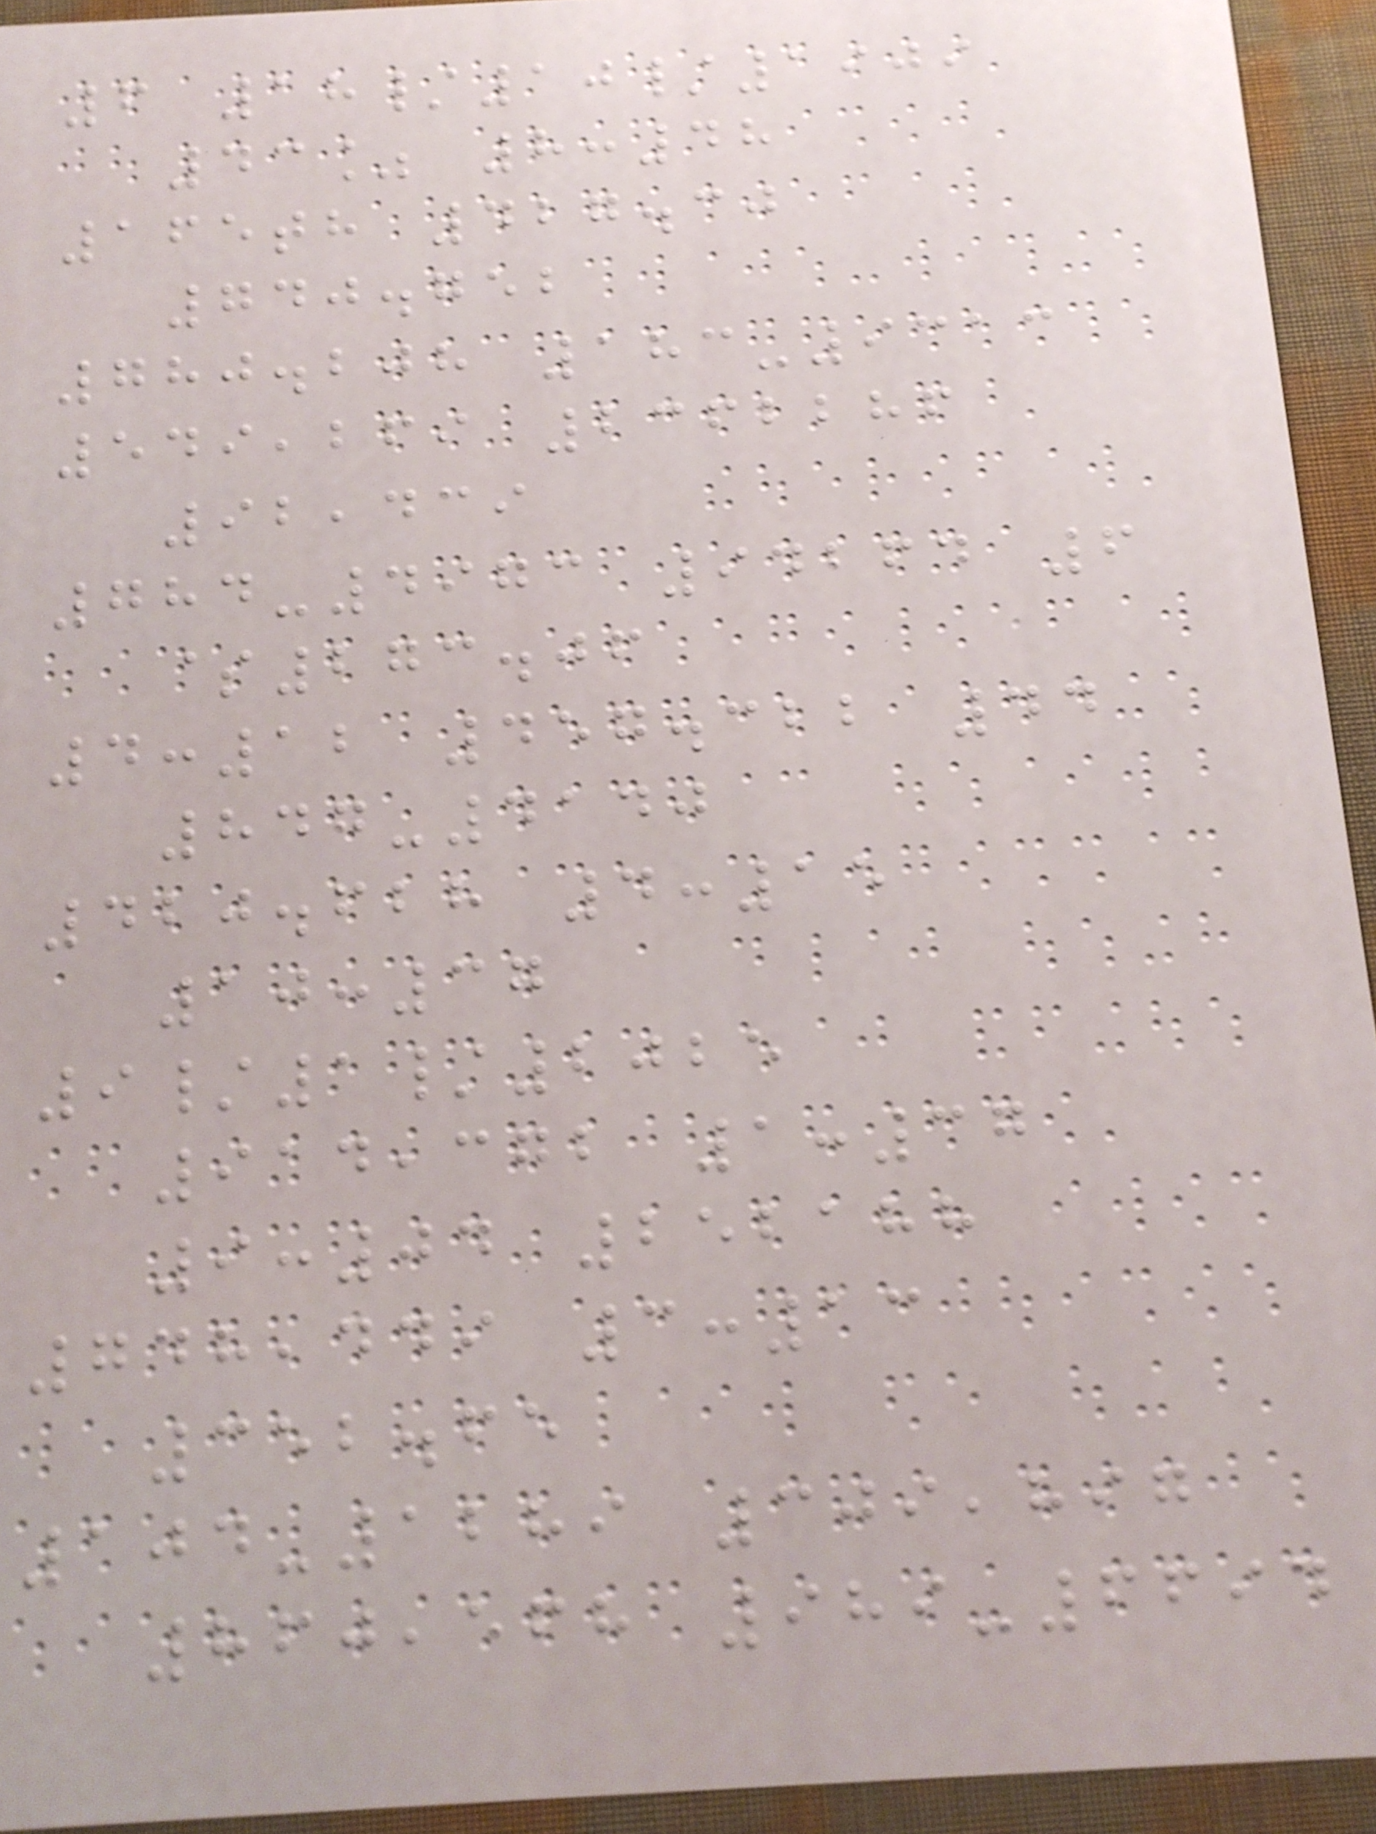6 18/10/1909
43% 8:48
165th 427.30
740.752
780.208 183-9313
549,269 2362286
92,439
784-4973 94264 6
$273.06
4:12 457.322 44
847-4140
420.628 4:15
10:37
9/1/2025
914,372 1:37
9:04 252188
748,449 3:13
352.65
104-1289 309,897
860,568 989-6694
